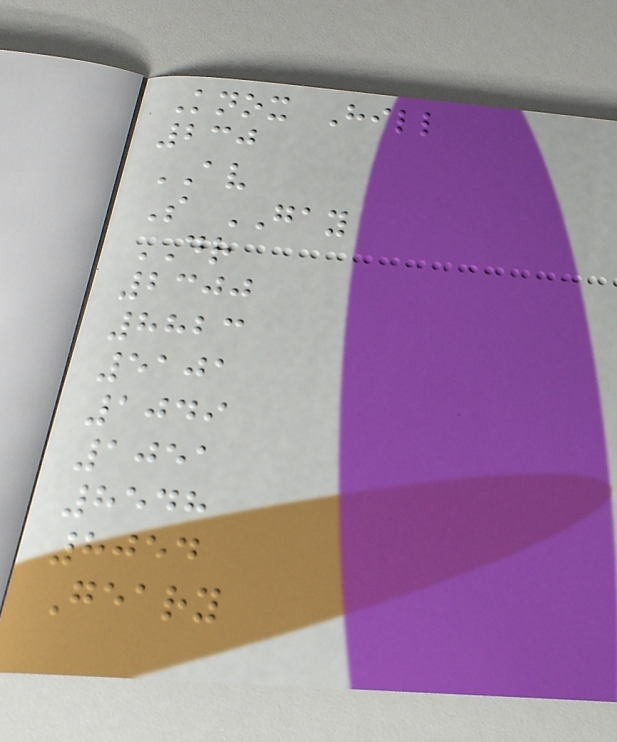Knox Hill
230
AV
S GAY
DR
2300
8823
5101
1049
1051
8548
8054
Geary
